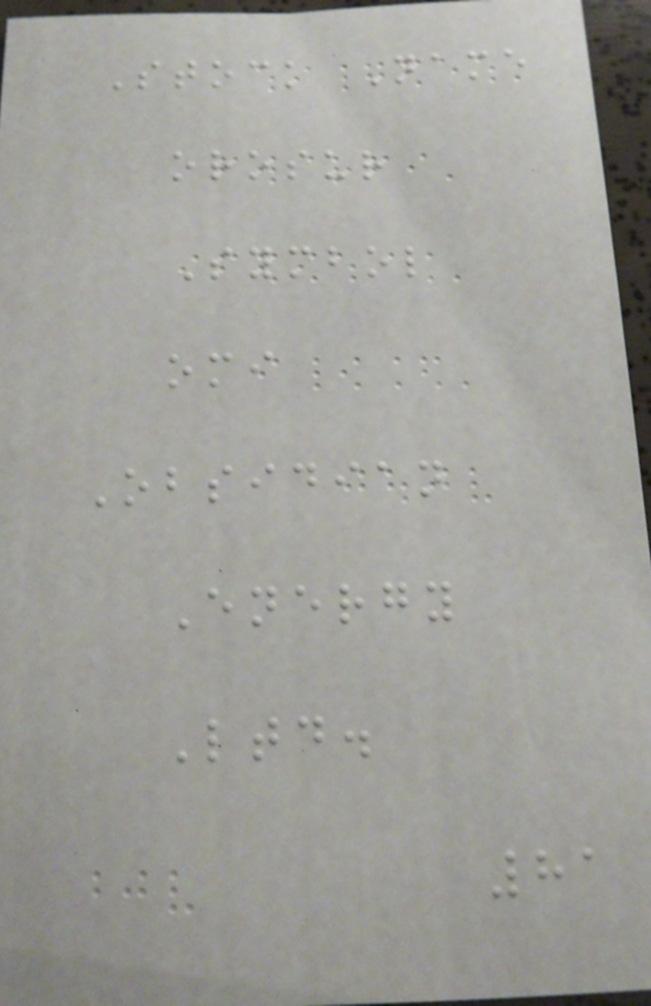Stock Name
orosur
Symbol
omi
Obsidian
Energy
Ltd.
81
